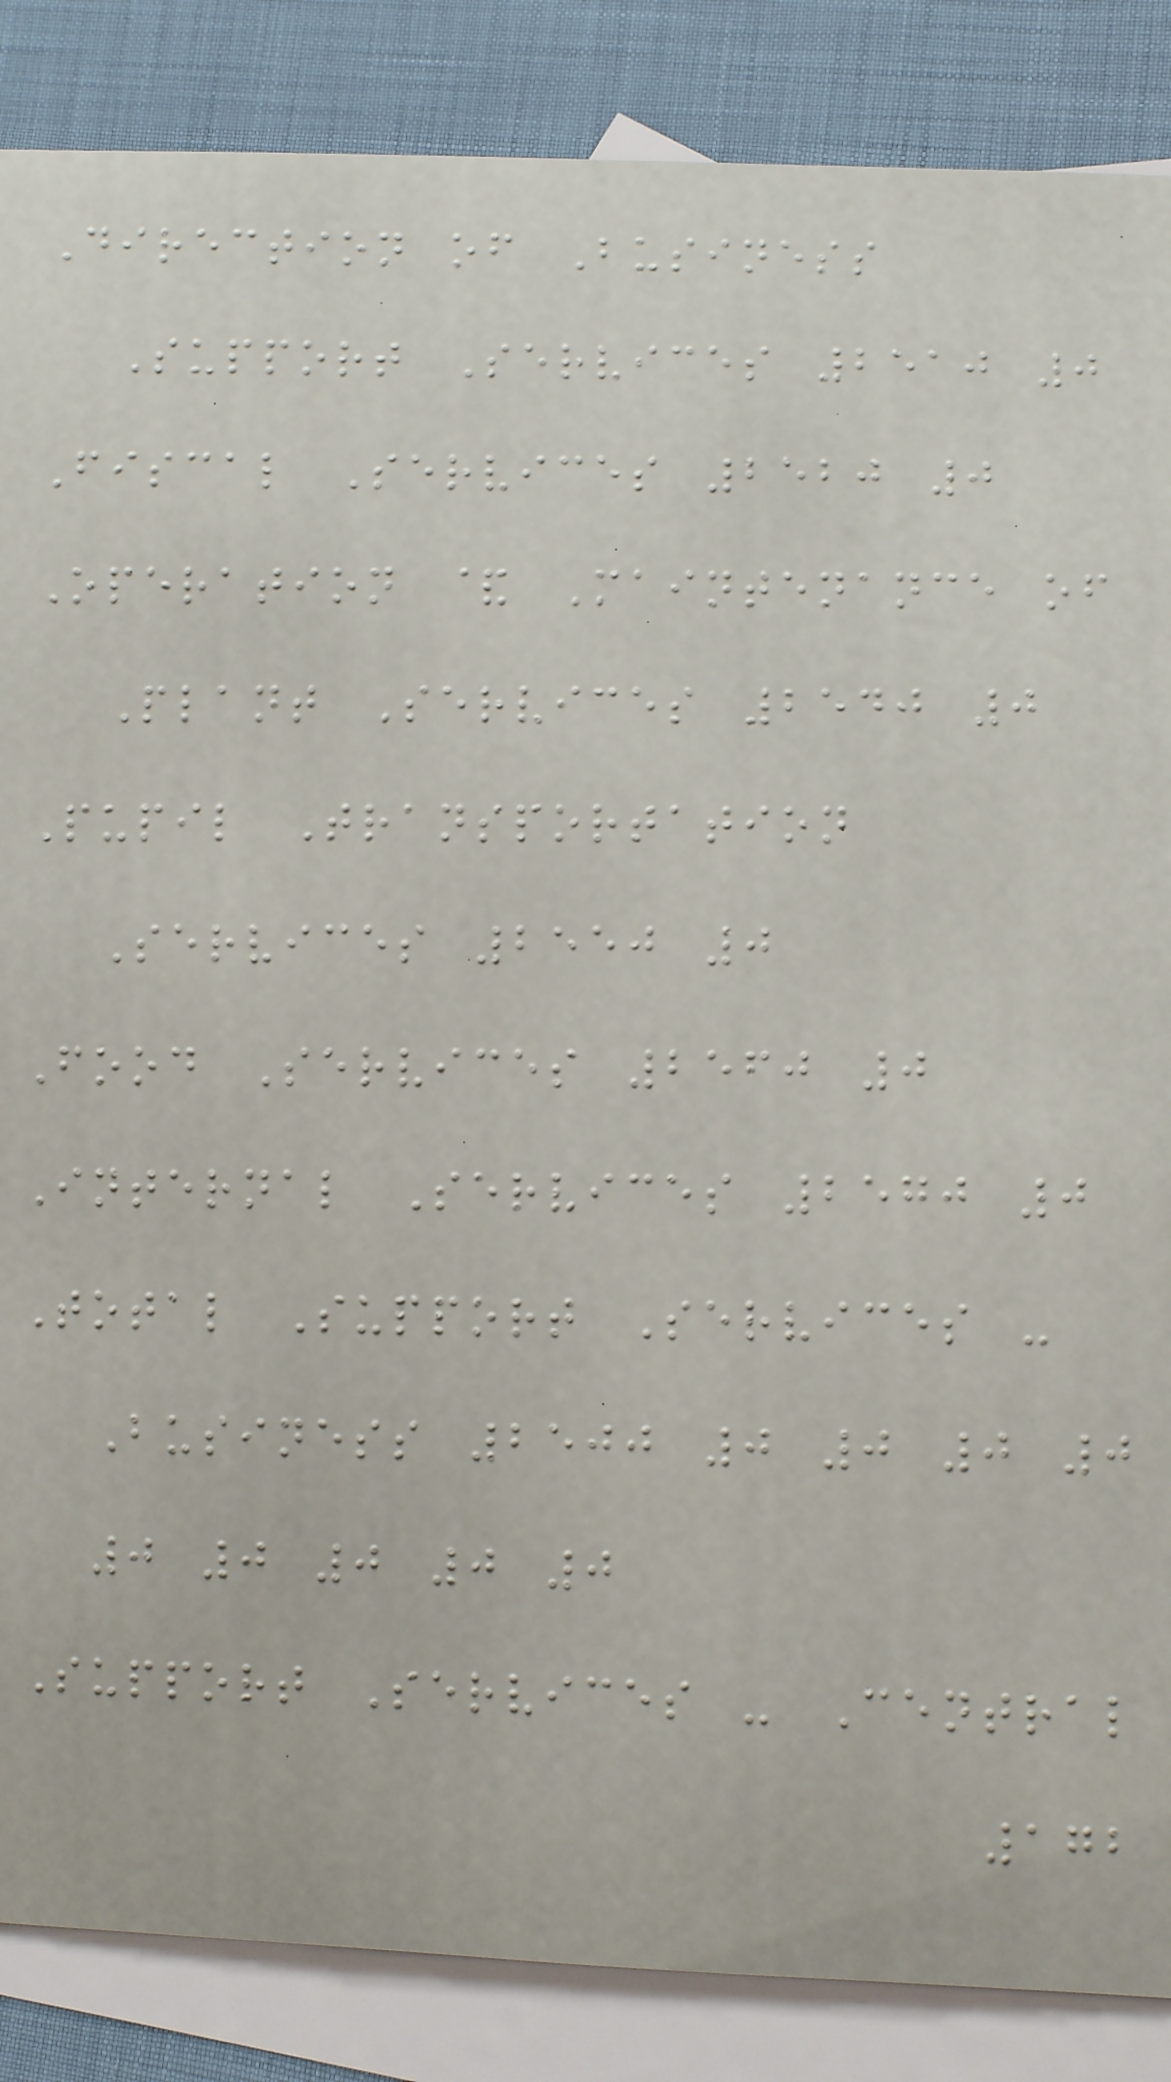Direction of Business
Support Services 2510 0
Fiscal Services 2520 0
Operation & Maintenance of
Plant Services 2540 0
Pupil Transportation
Services 2550 0
Food Services 2560 0
Internal Services 2570 0
Total Support Services -
Business 2500 0 0 0 0
0 0 0 0 0
Support Services - Central
172
